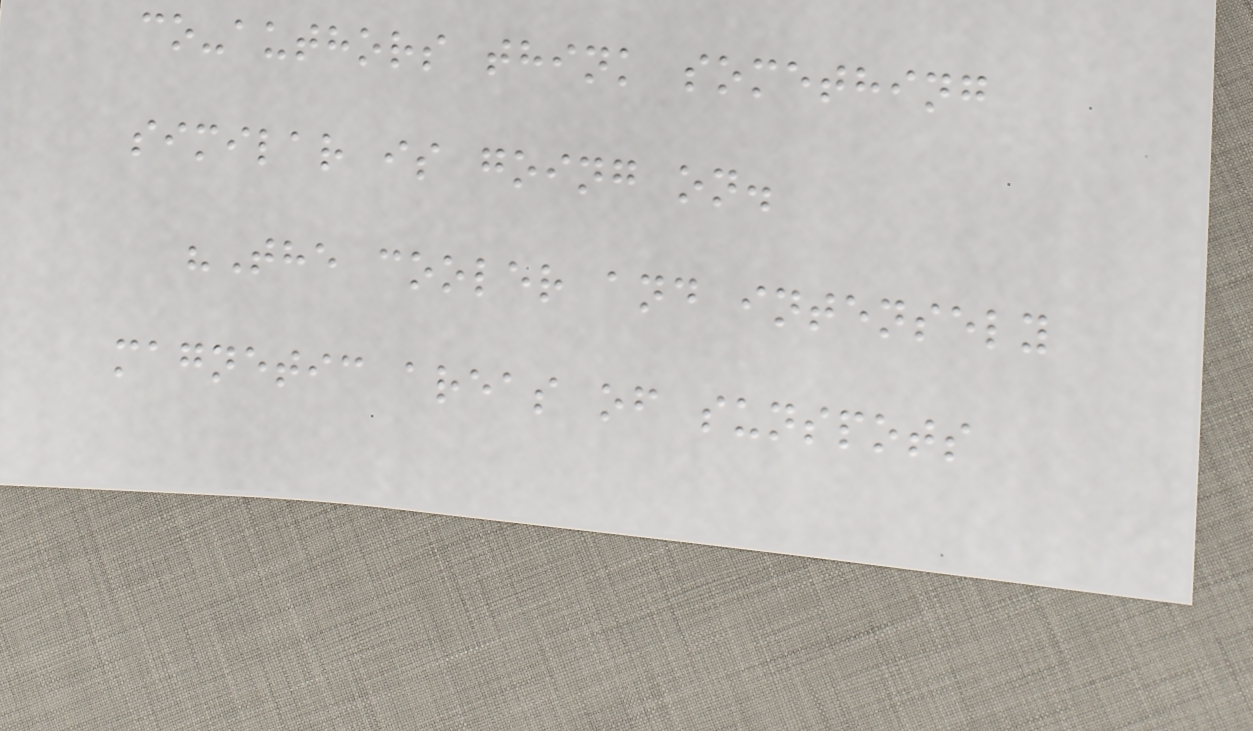co-authors think something
similar is going on.
"The cooler and intensely
magnetic areas of sunspots
